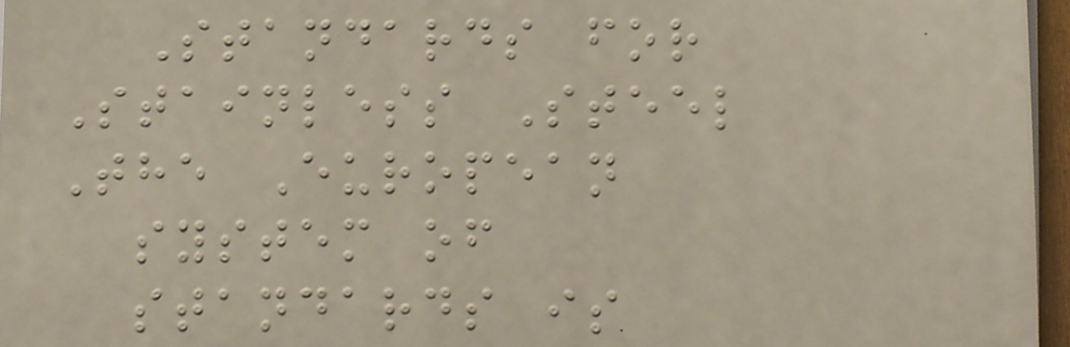Standards for
Stainless Steel
The European
system of
standards is
